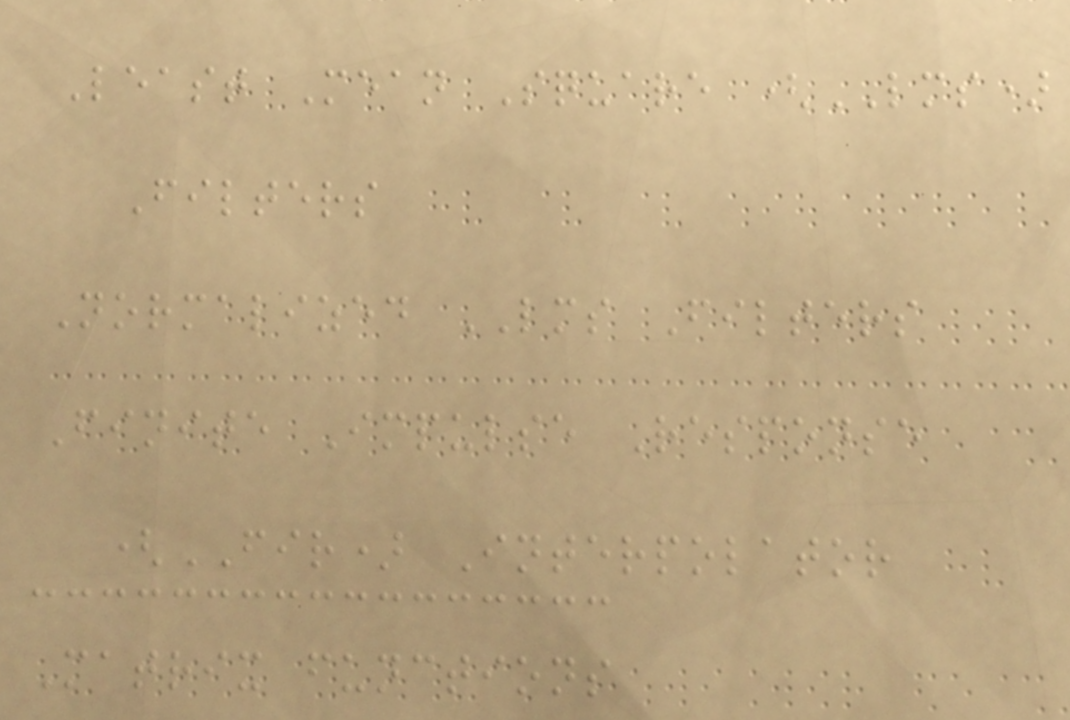Least Mean Square (LMS)
Filters
Normalized LMS Filters
Finite Impulse Response
(FIR) Interpolator
Matrix functions
